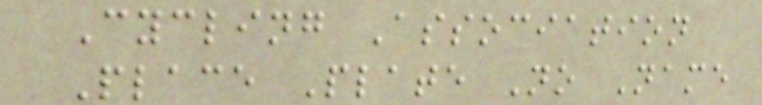Cycling Association
Place Plate No Name
